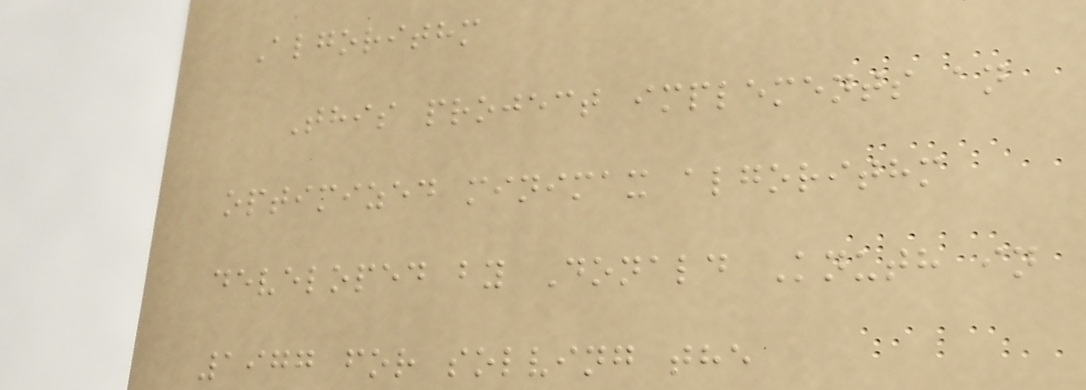Algorithm
This project implements an
optimized minimax algorithm
developed by Donald Knuth in
1977 for solving the
